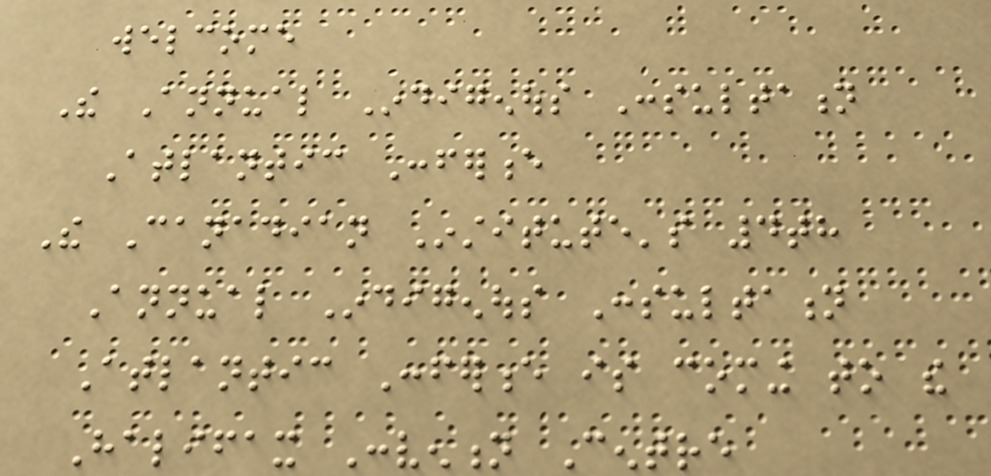welcome
The Annual Indigenous Consultation
Atlantic Conference
The Canadian Institute's 4th
Annual Indigenous Consultation
Atlantic Conference is coming to the
Halifax Convention Centre
